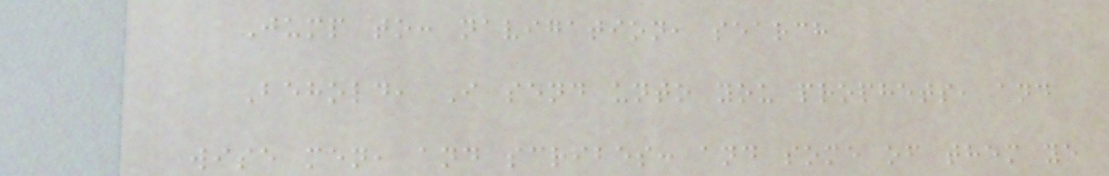Jump to: navigation, search
Behold, I send unto you prophets, and
wise men, and scribes: and some of them ye
